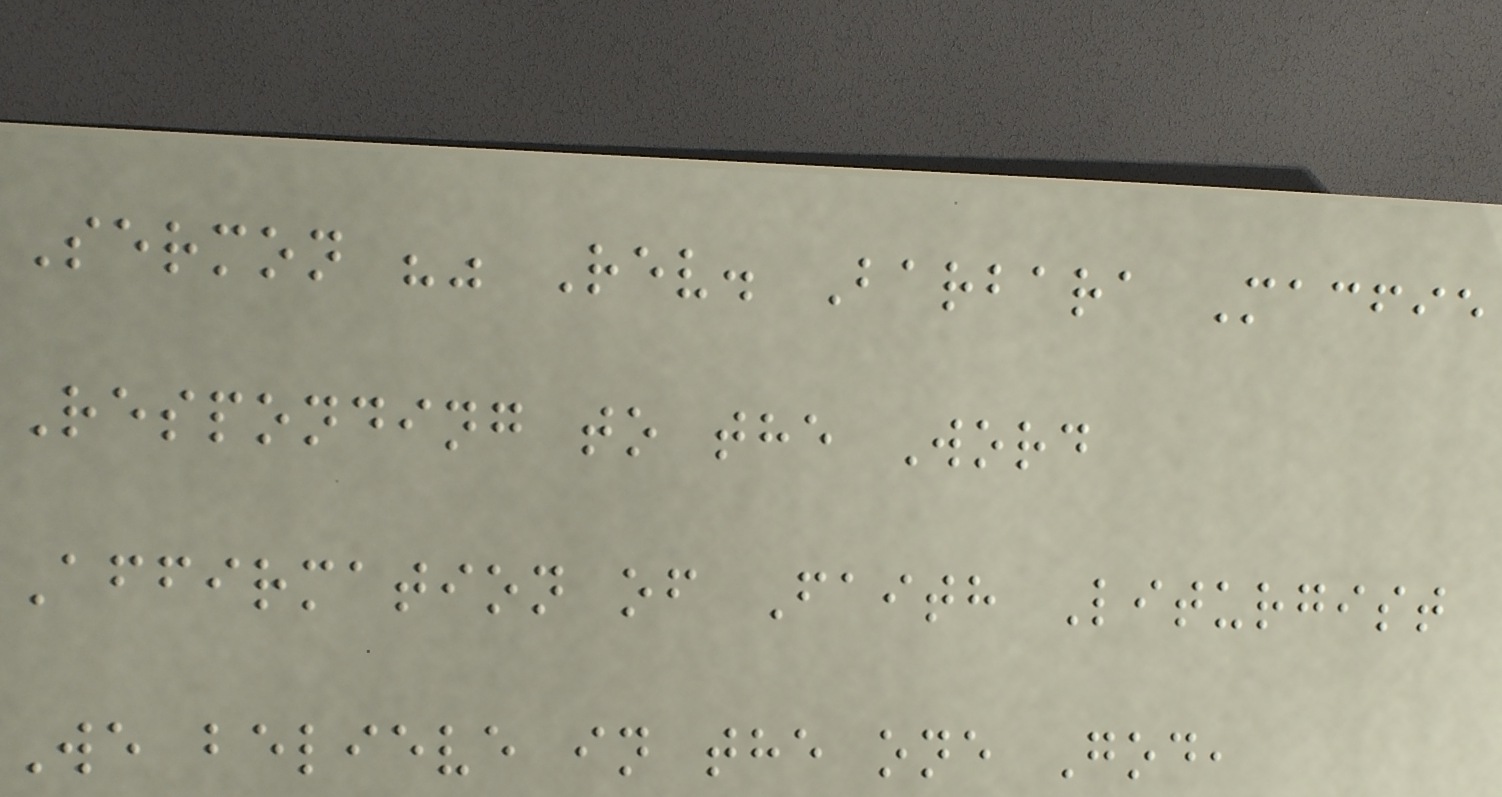Sermon "" Rev. Barbara Macfie
Responding to the Word
Affirmation of Faith Liturgist
We believe in the one God,
